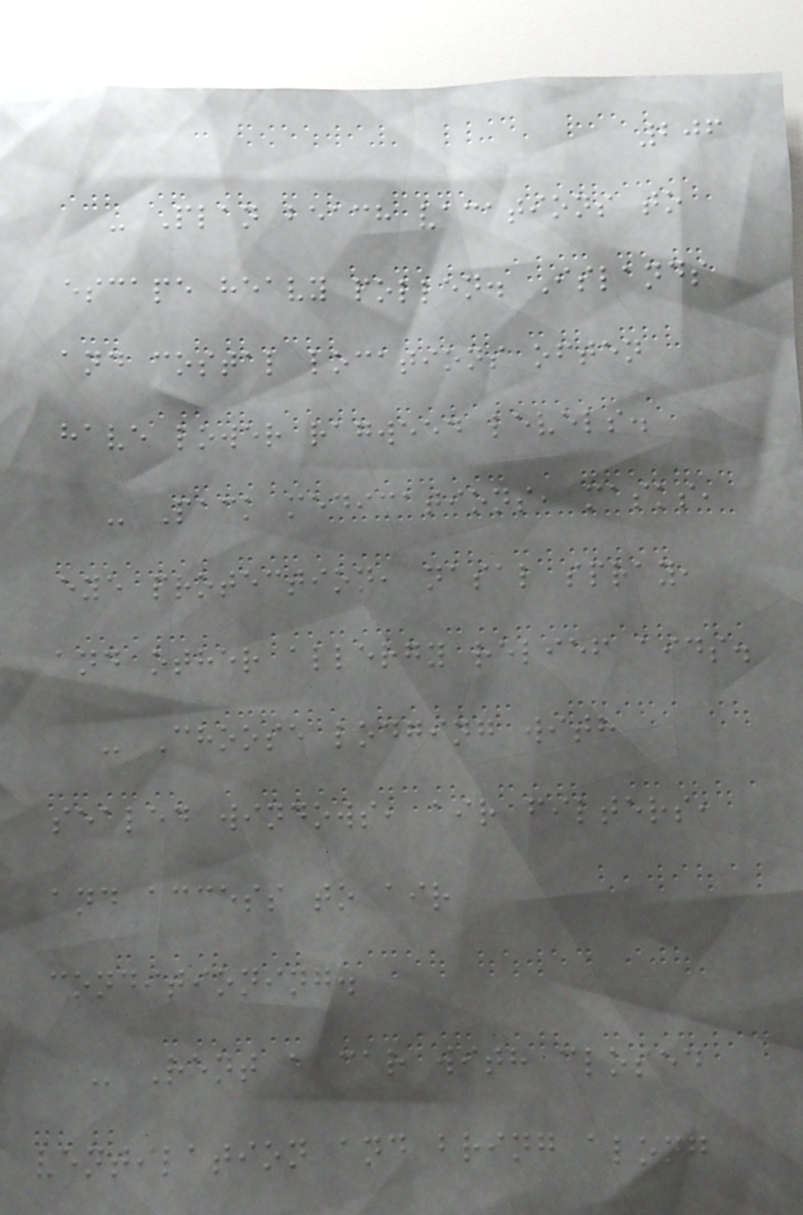206
- Plan beach vacations to
escape heavy pollen. Islands
and costal locations often
have lower ragweed levels.
- Pack medications, masks,
eye protection, nasal spray,
and other allergy relief aids.
- Choose lodging with
sealed windows, air filters,
and access to air
conditioning.
- Rent a car with closed
ventilation and bring along
